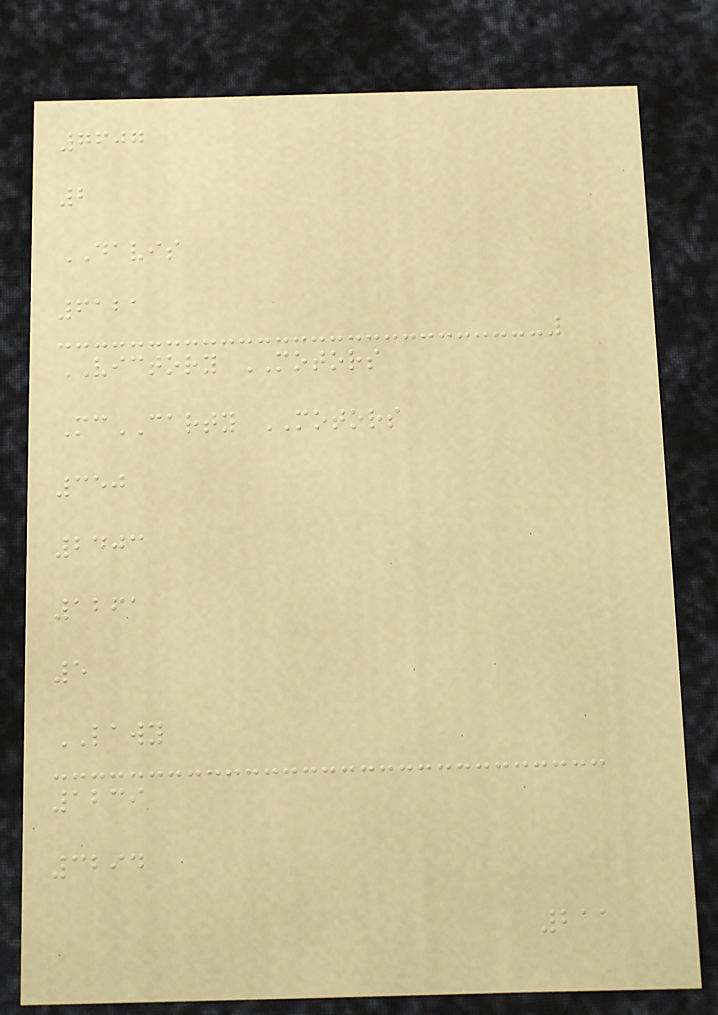7607
2
DAVIS
6121
VICTORY MOTORS
McCARTY MOTORS
350
2403
1261
5
LAWY
1239
3294
211
